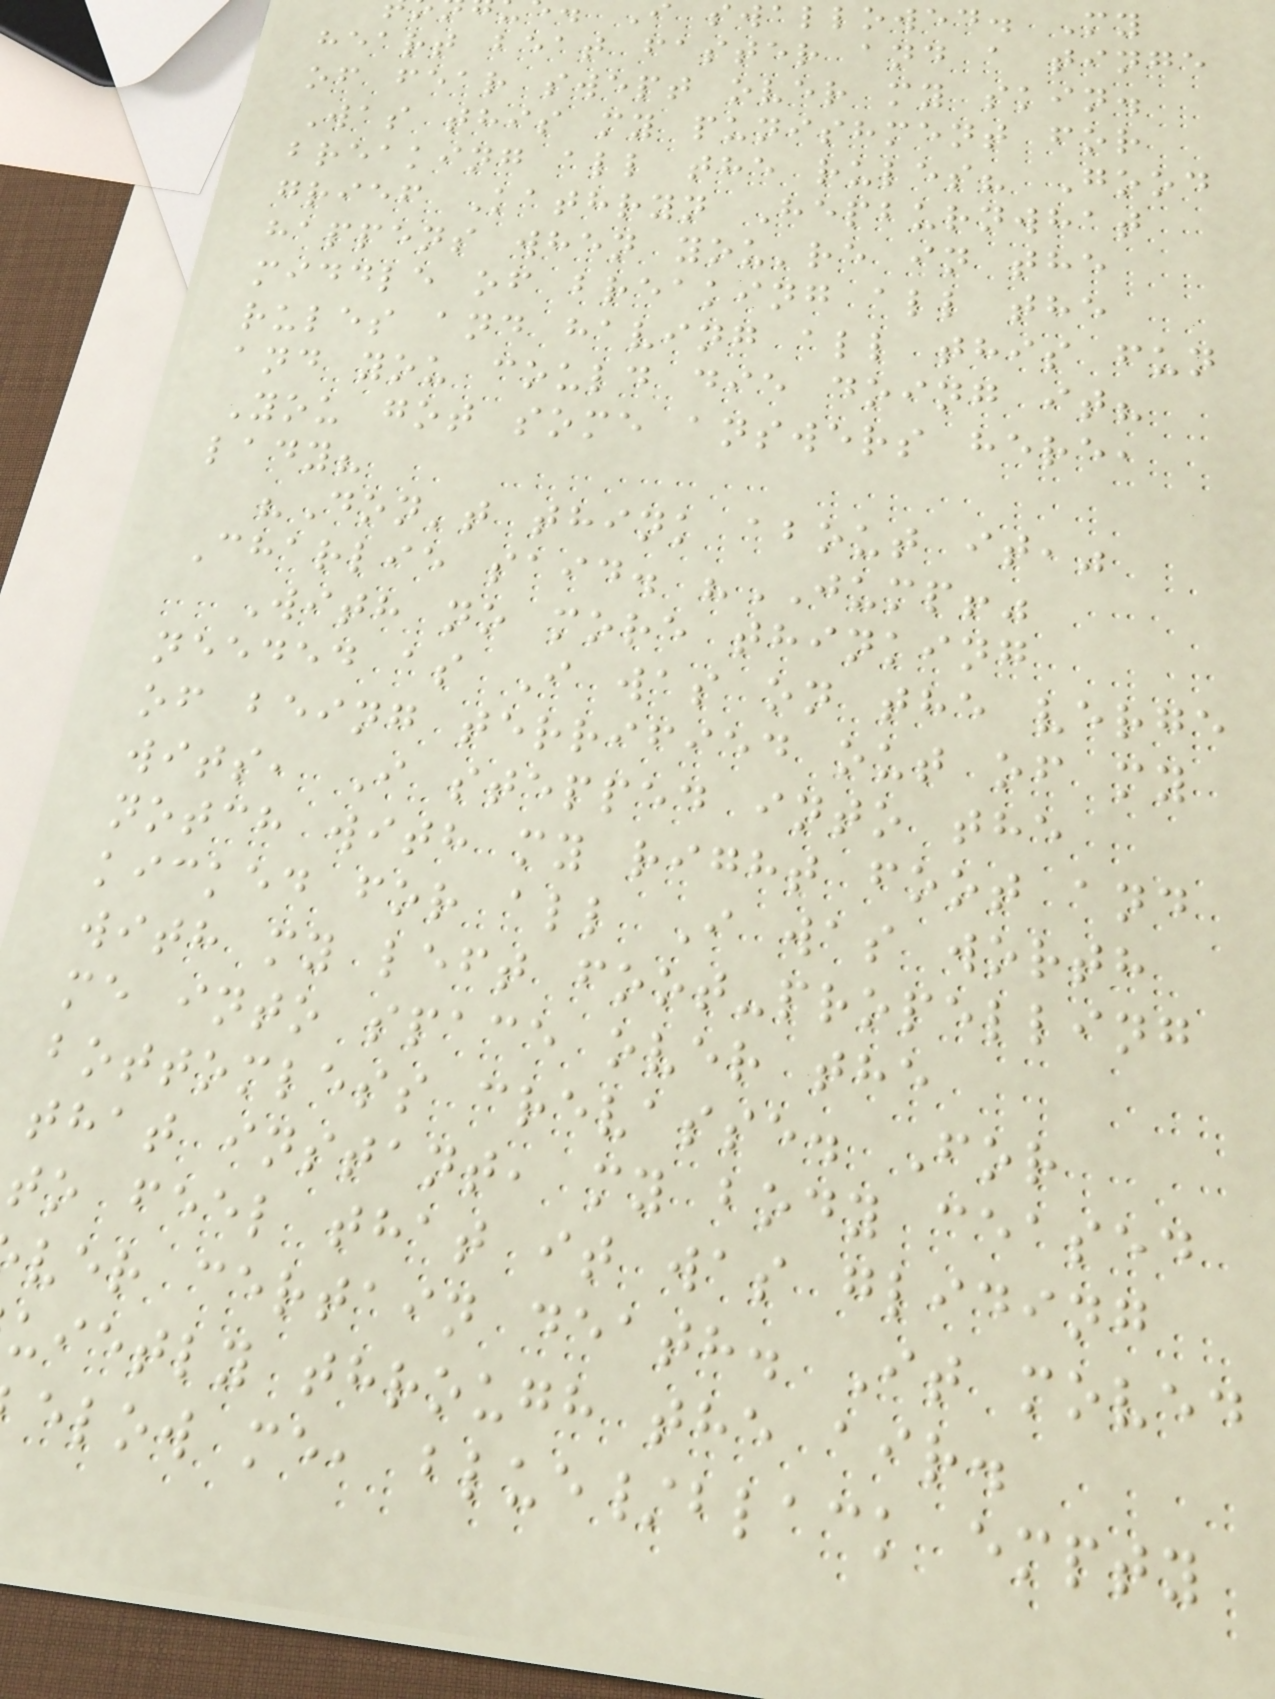swallowed. My
heart beat faster and a tinge
of fear swept over my skin.
Was this my punishment for
breaking all the rules? Good
grief Kathryn Hepburnwhat
happens when you're in the
middle of breaking all the
rules and having all this fun
and you could die doing it?
You got some answers here,
lady?
"Don't think about it,"
Charlie said. "JUMP!"
With no more thinking
needed as I was on the verge
of being terrified out of my
wits, I stepped into the
notch with my right foot and
kicked for all I was worth
with my left foot-propelling
me into space over the
bottomless crevasse. For
that instant, my body ceased
to feel that it was gliding
ver certain death. It moved
uietly through the air.
elow me, blue/black empty
